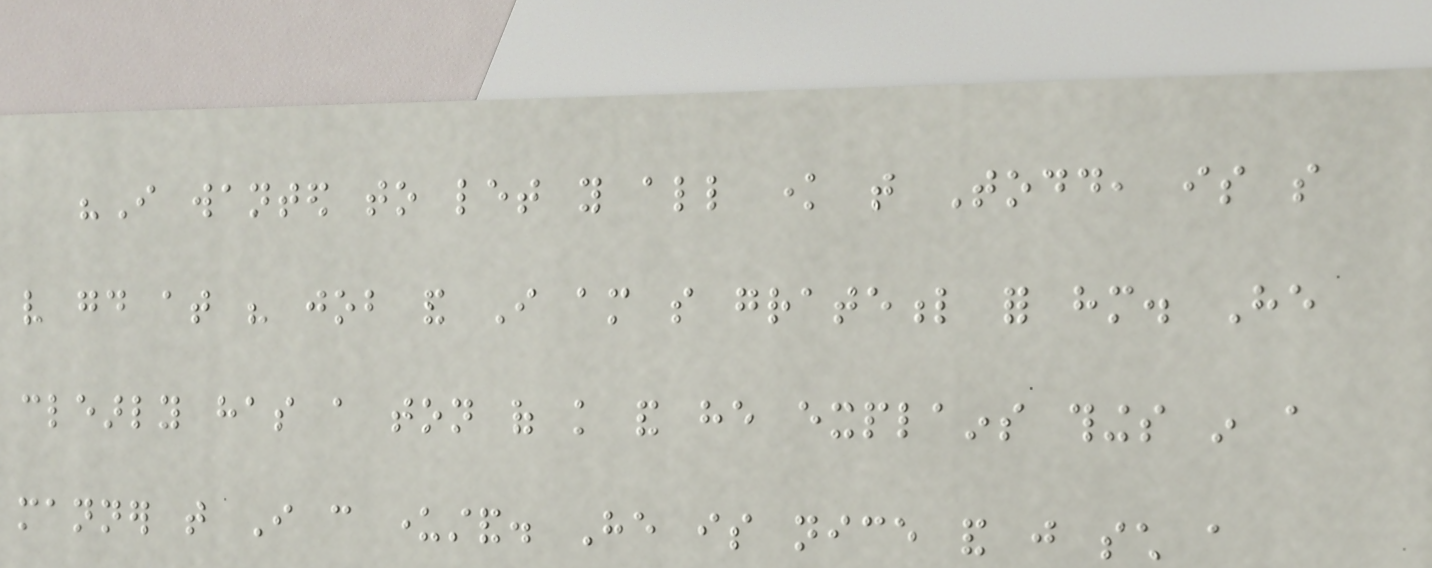"I wanted to let you all know that Todd, is so
very good at his job and I am so grateful for him. He
clearly has a ton of knowledge and he explains things in a
manner that I can understand. He is nice and just such a
